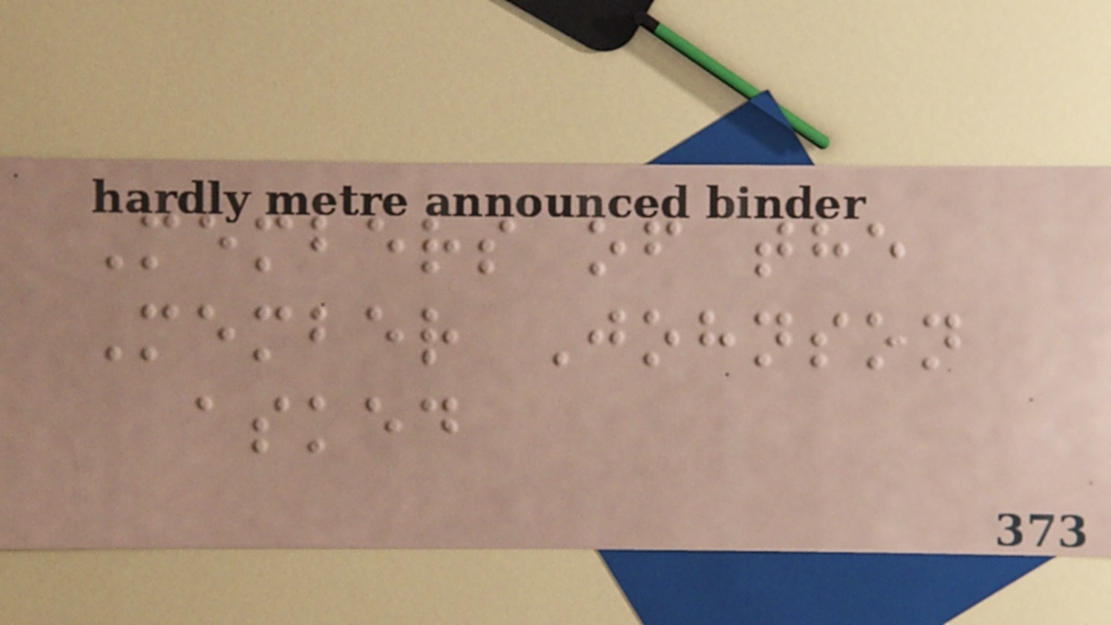Members of the
Member Johnson
asked
